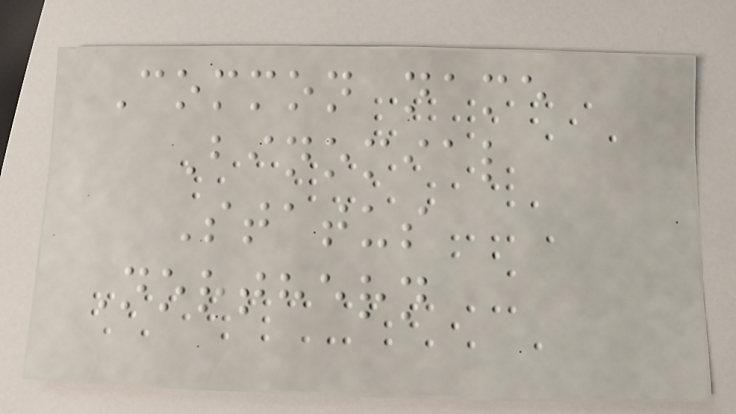Common name
Binomial
Status
Northern
